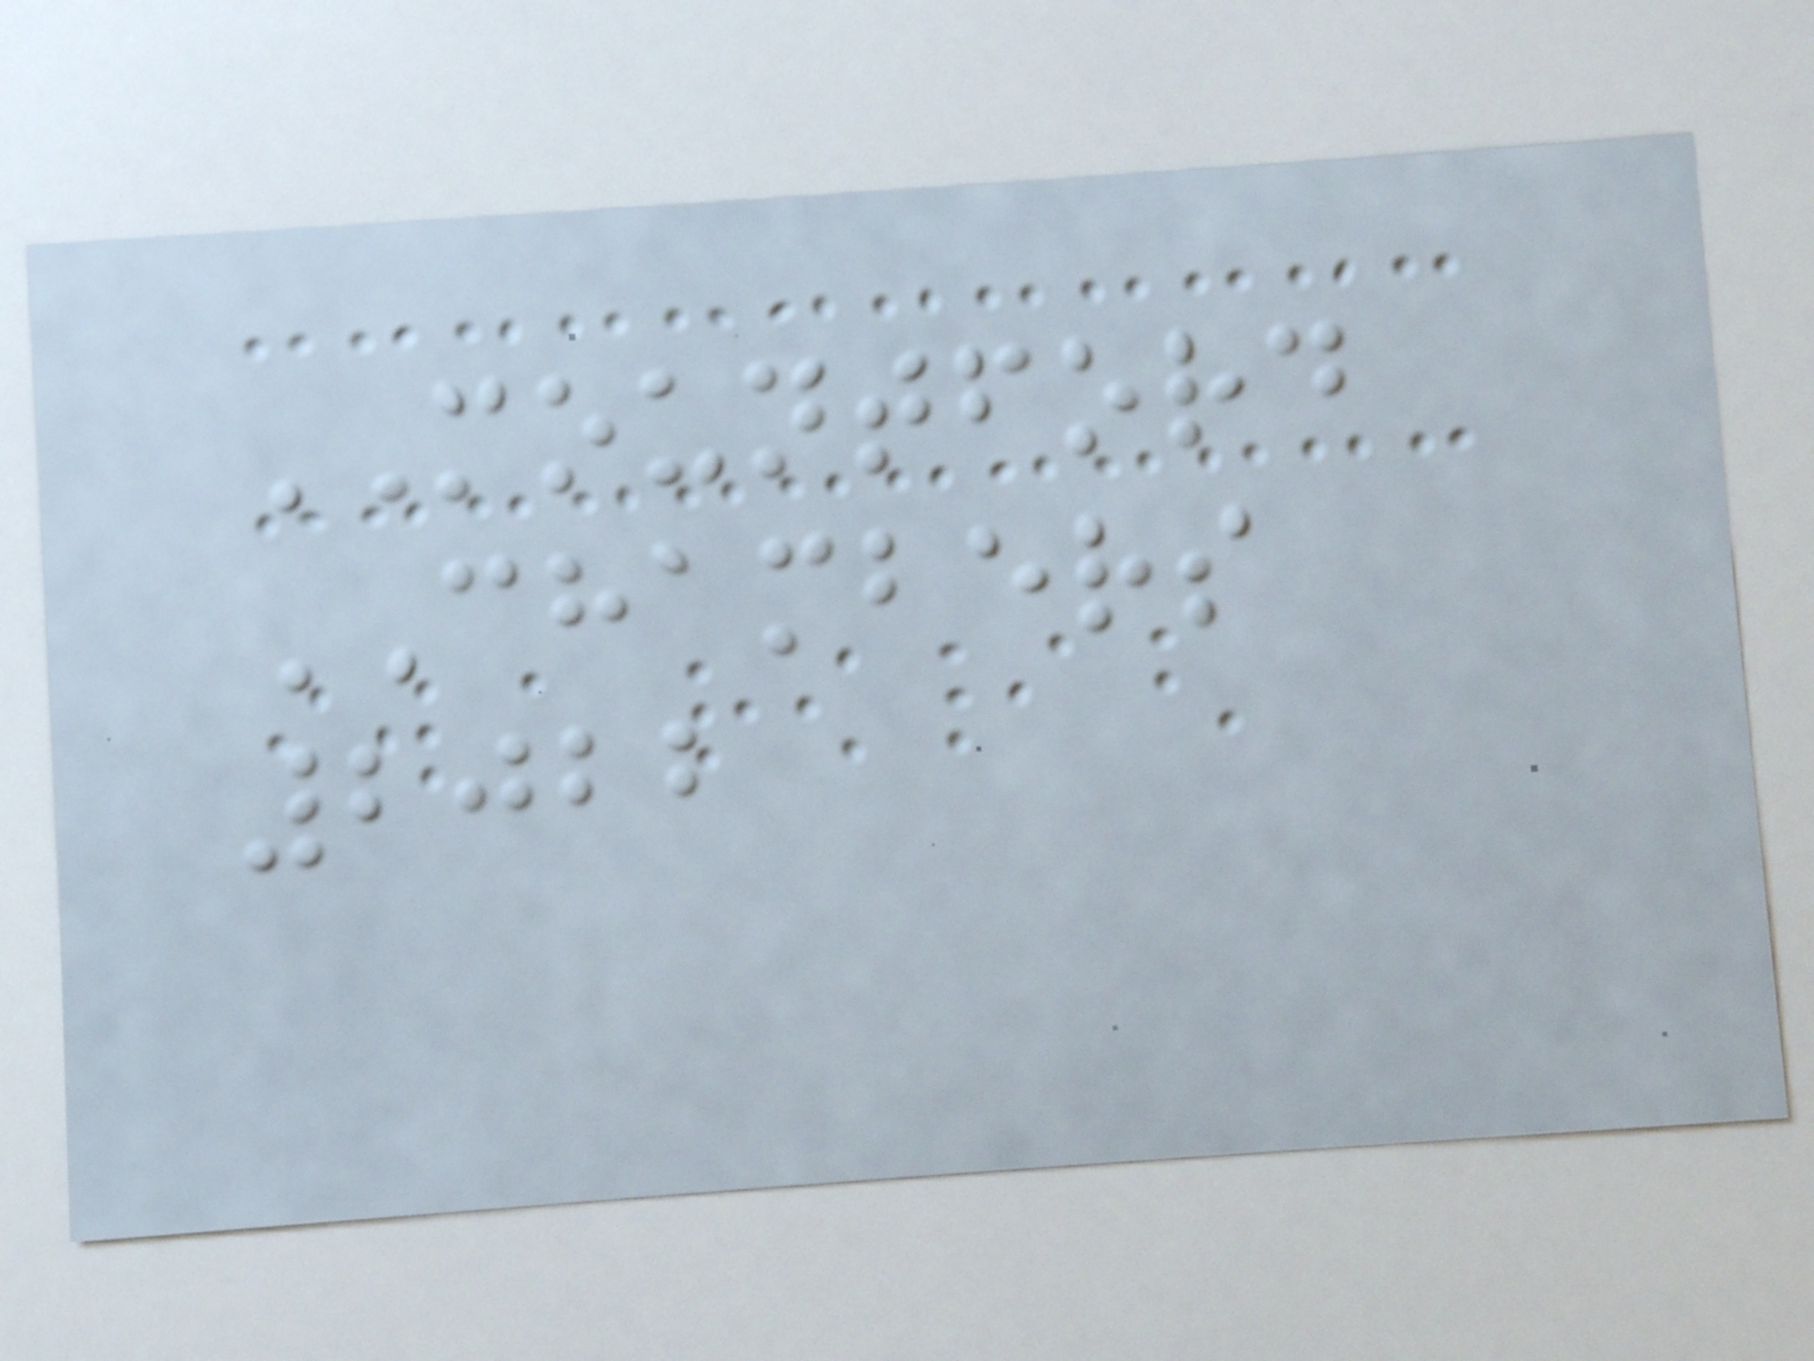MOUNTFORD
CHAMBERS
2022
